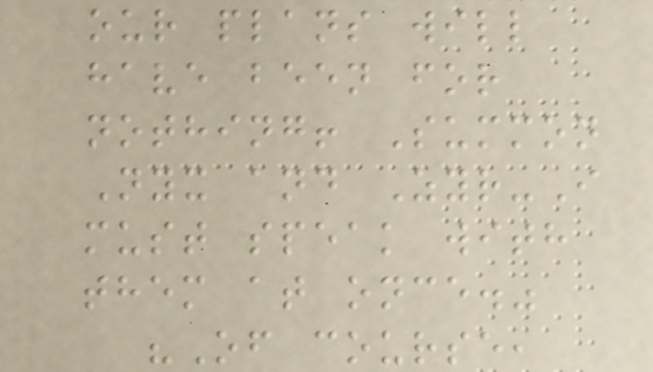our plans will
have been for
nothing! Summon
Nyx and Zyr-I
must speak with
them at once."
"Of course,
